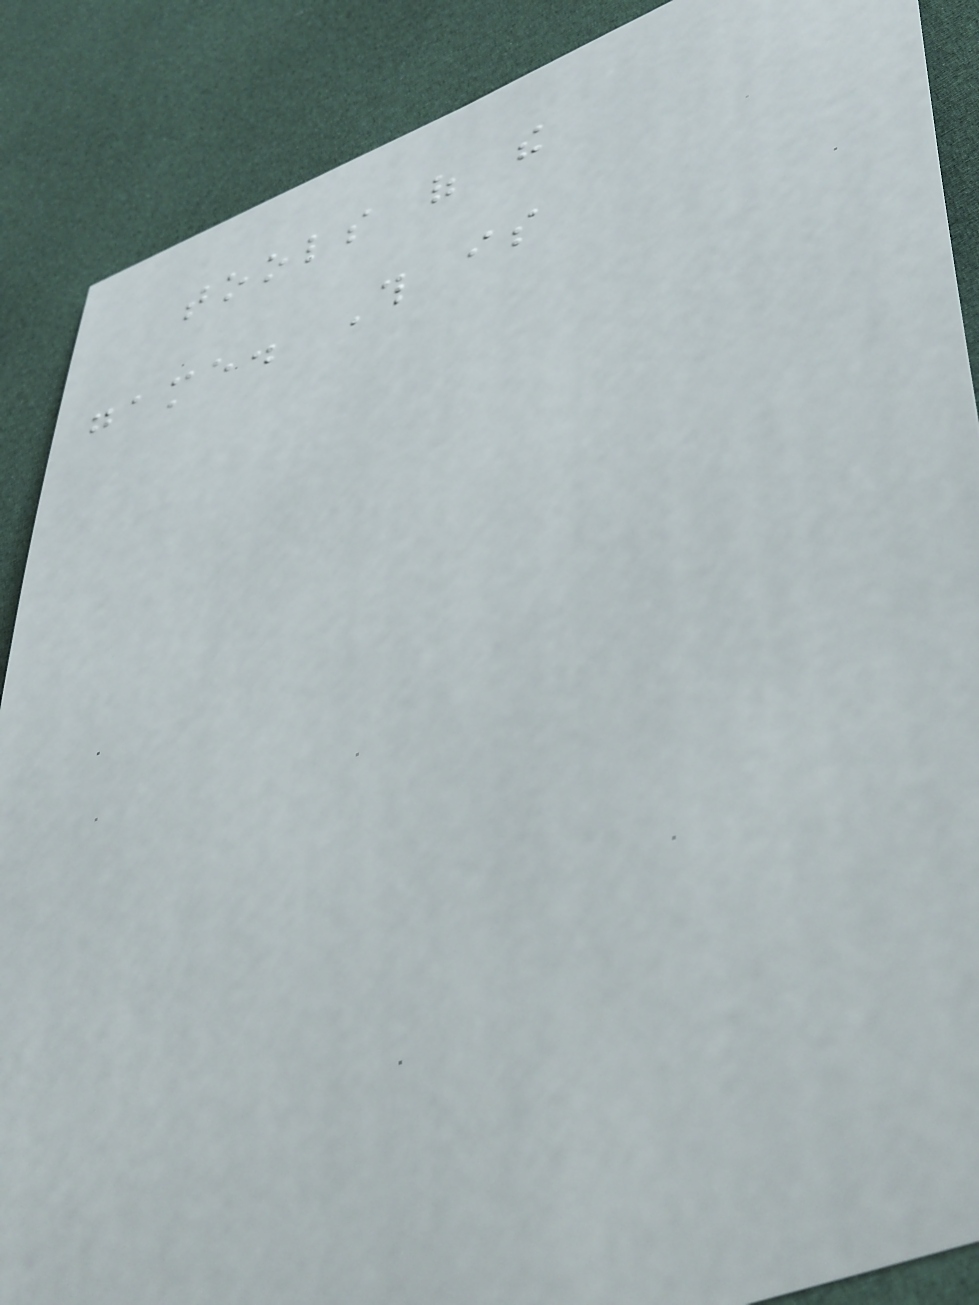tools of the
game. This is
